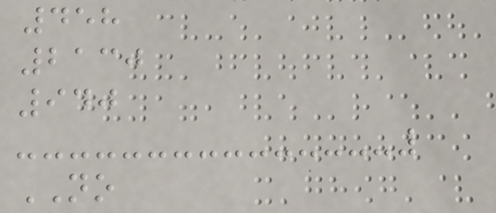458
2130
940
NO
